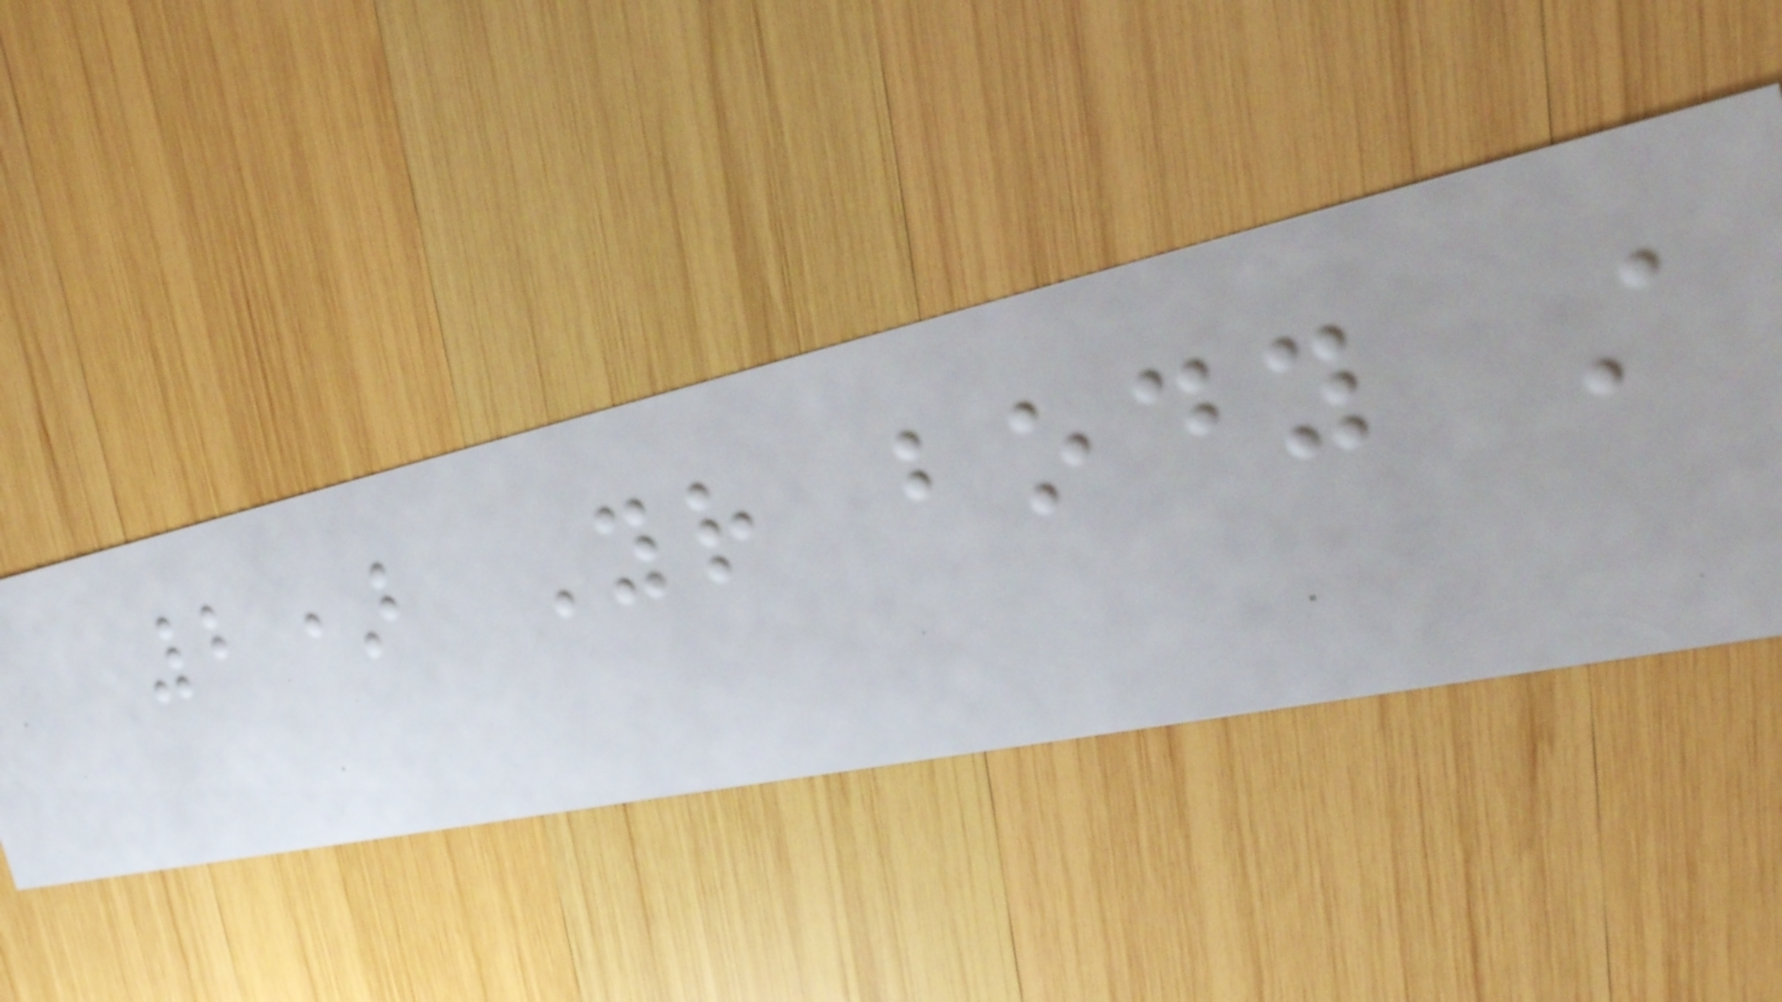2) Your body still
